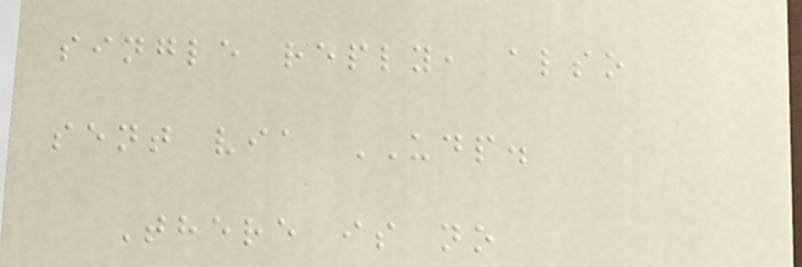single reply, also
sent via UDP.
There is no
